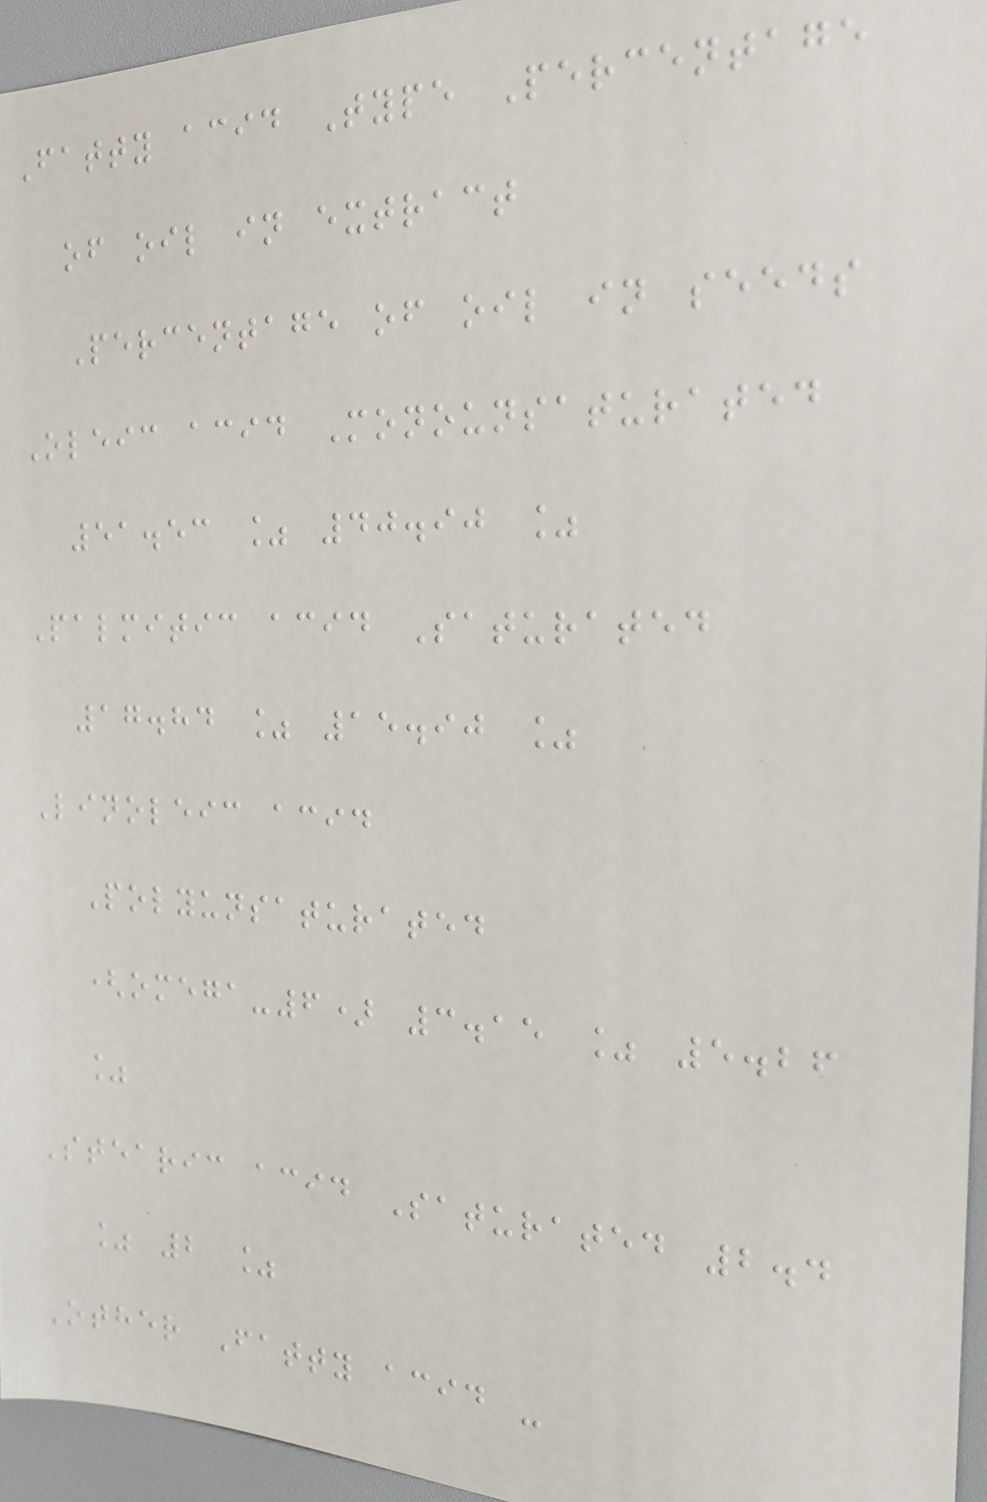Fatty acid Type Percentage
of oil in extract
Percentage of oil in seeds
Oleic acid Monounsaturated
51.53 % 40.90 %
Palmitic acid Saturated
17.84 % 15.90 %
Linoleic acid
Polyunsaturated
(omega-6) 3.15 % 5.26
%
Stearic acid Saturated 2.4
% 2 %
Other Fatty acid -
